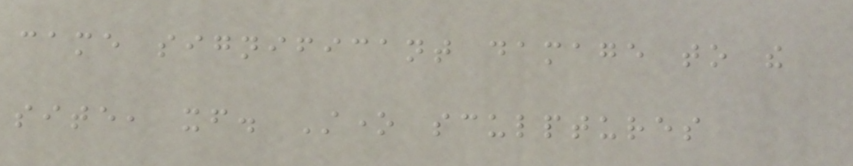came significant damage to the
site, itself. Stone sculptures
